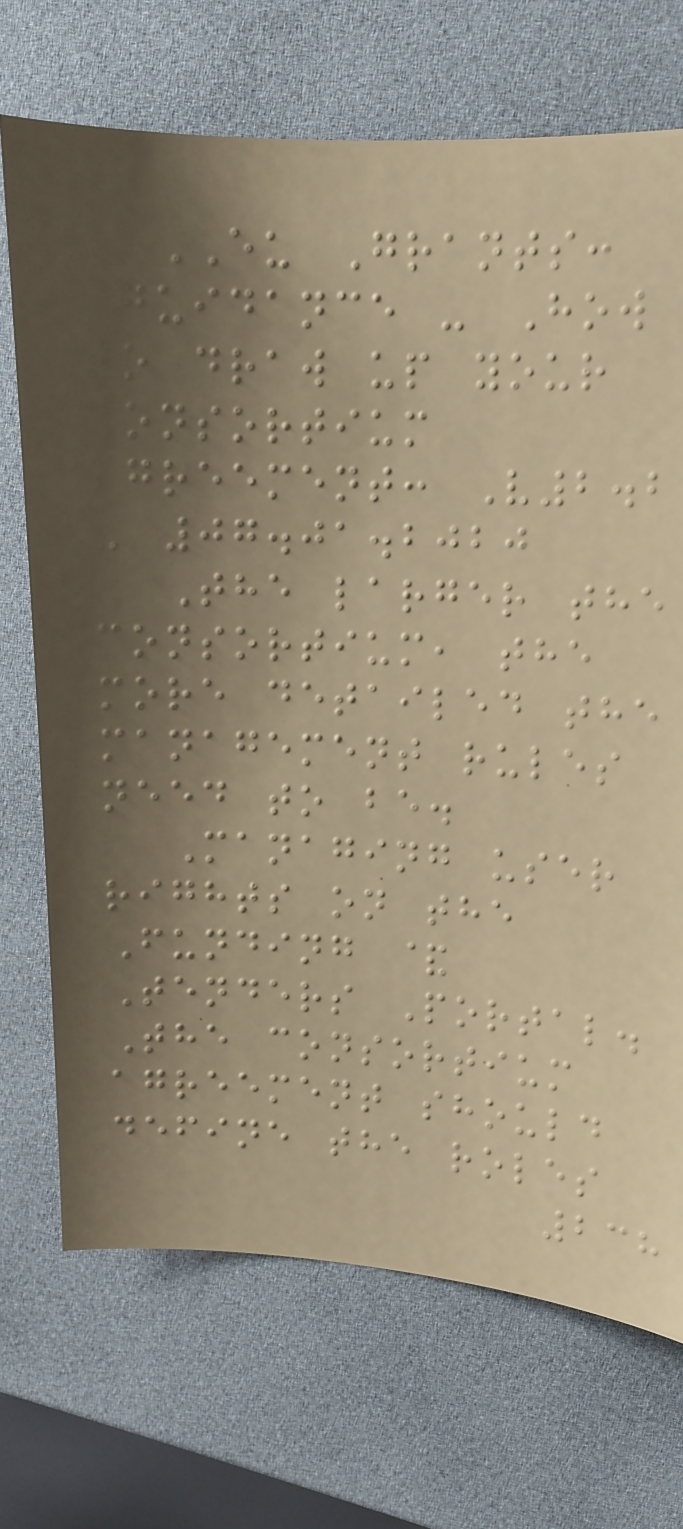EU Grants:
Guidance - How
to draw up your
consortium
agreement: V2.2
- 07.01.2020
The larger the
consortium, the
more detailed the
management rules
need to be.
Managing user
rights on the
Funding &
Tenders Portal.
The consortium
agreement should
define the roles
238
